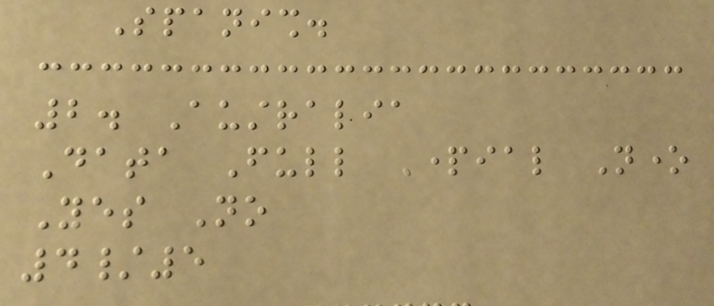Spanish.
2. Australia
Data Full Partial None
Yes No
4/5
